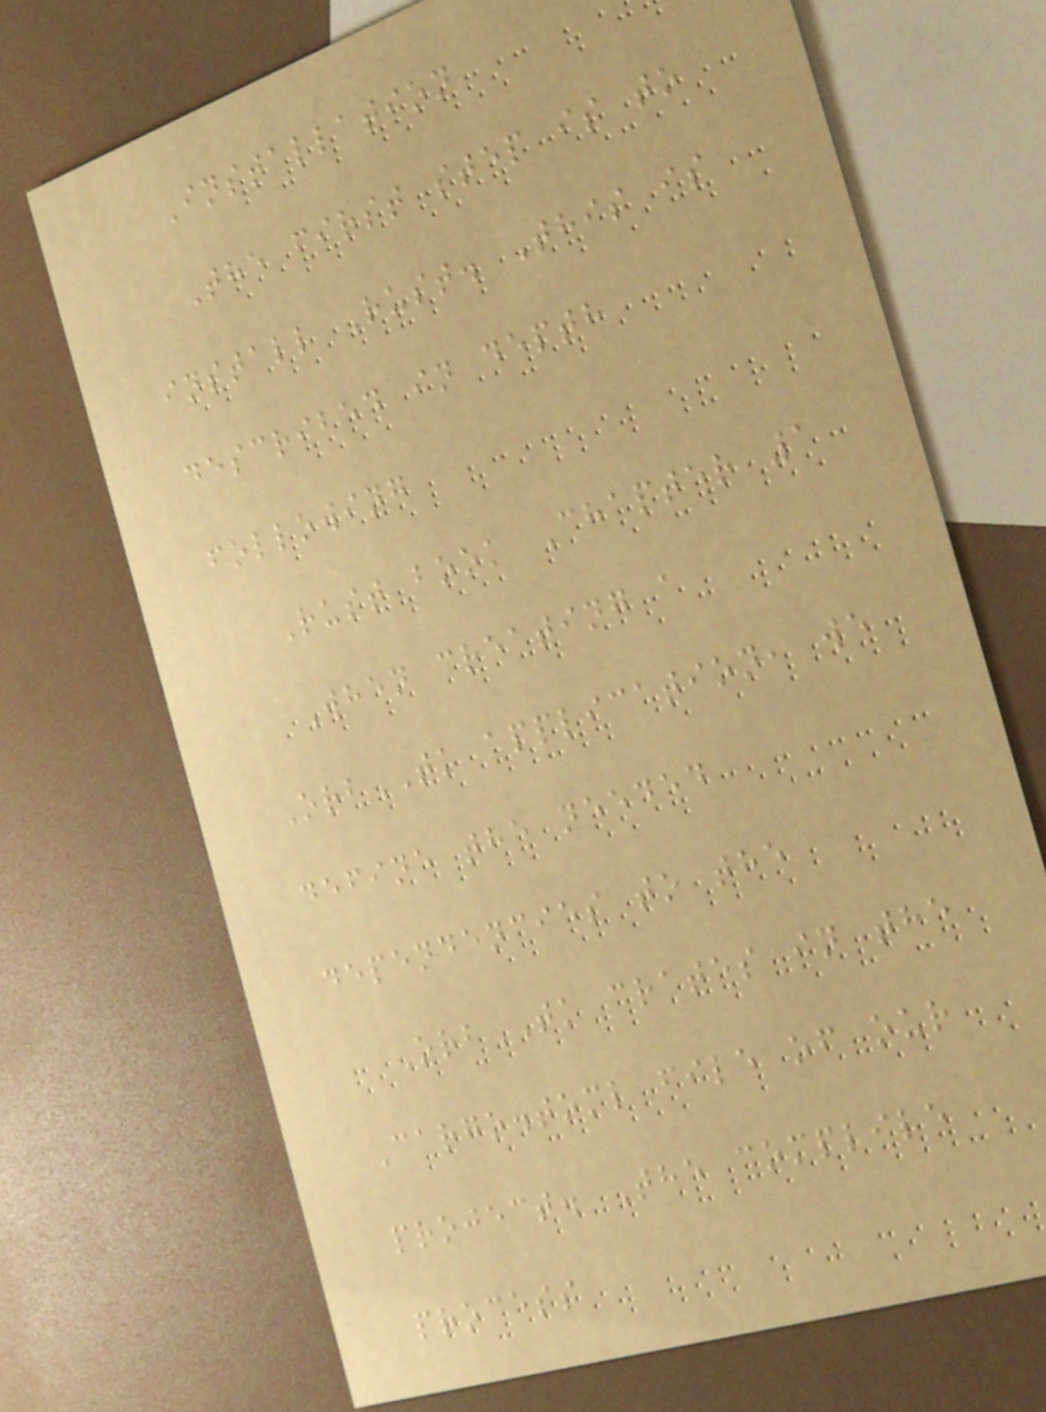Installation
The first step is to
install Rust. This is
described in depth
following
Rust book Chapter 1
When creating a
OrbTK application, we
define the needed
dependencies to the
OrbTK crates in the
Cargo.toml file of our
project. The complile
process
